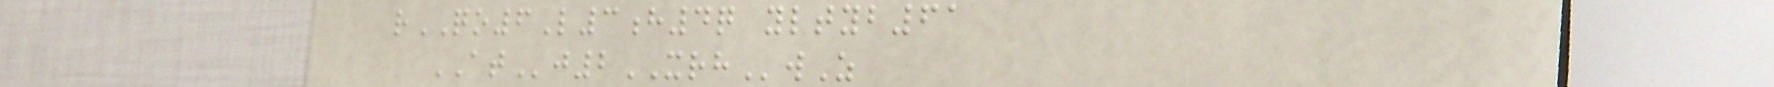rQO6L3h4q yltyb61
ATj2XRHwZ
